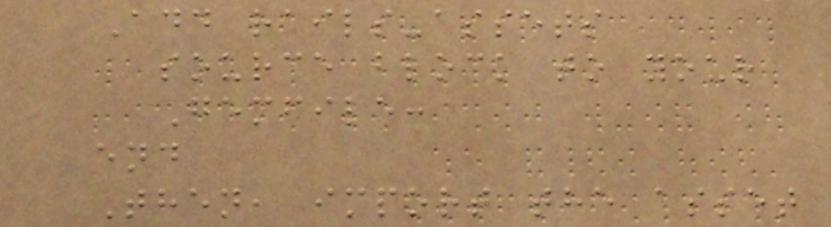Add rails-assets
source block to your
Gemfile:
end
Then, import the asset
